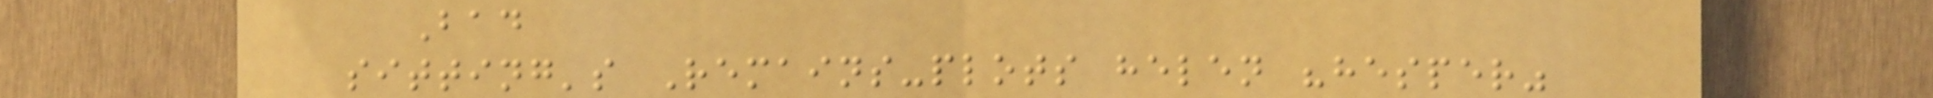Bad
sitting's Remains-plots helen "hesper"
